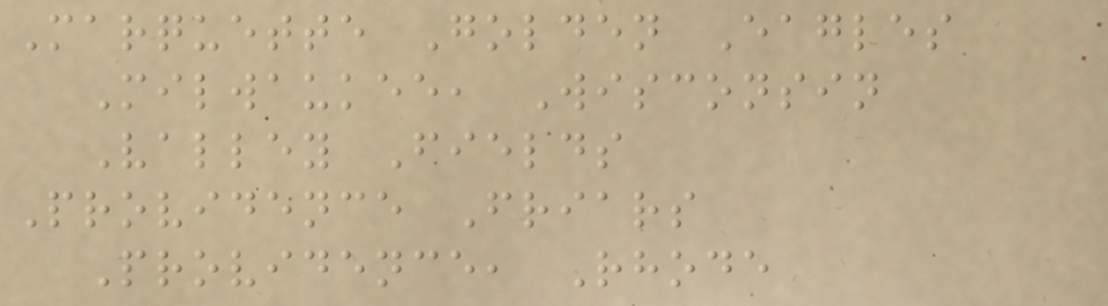Marquette Golden Eagles
Milwaukee, Wisconsin
Valley Fields
Providence Friars
Providence, Rhode
